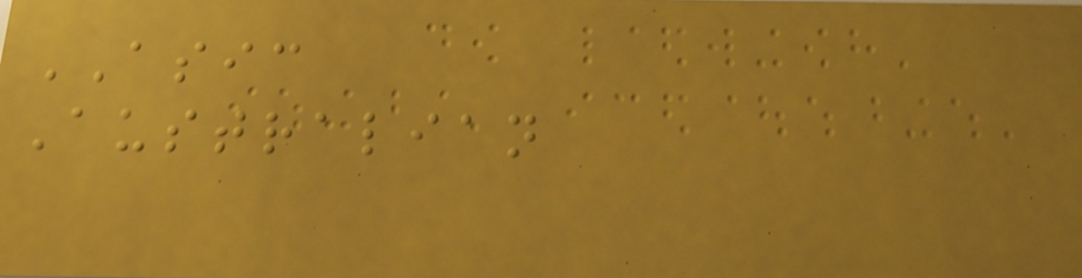ASIC
Australian
